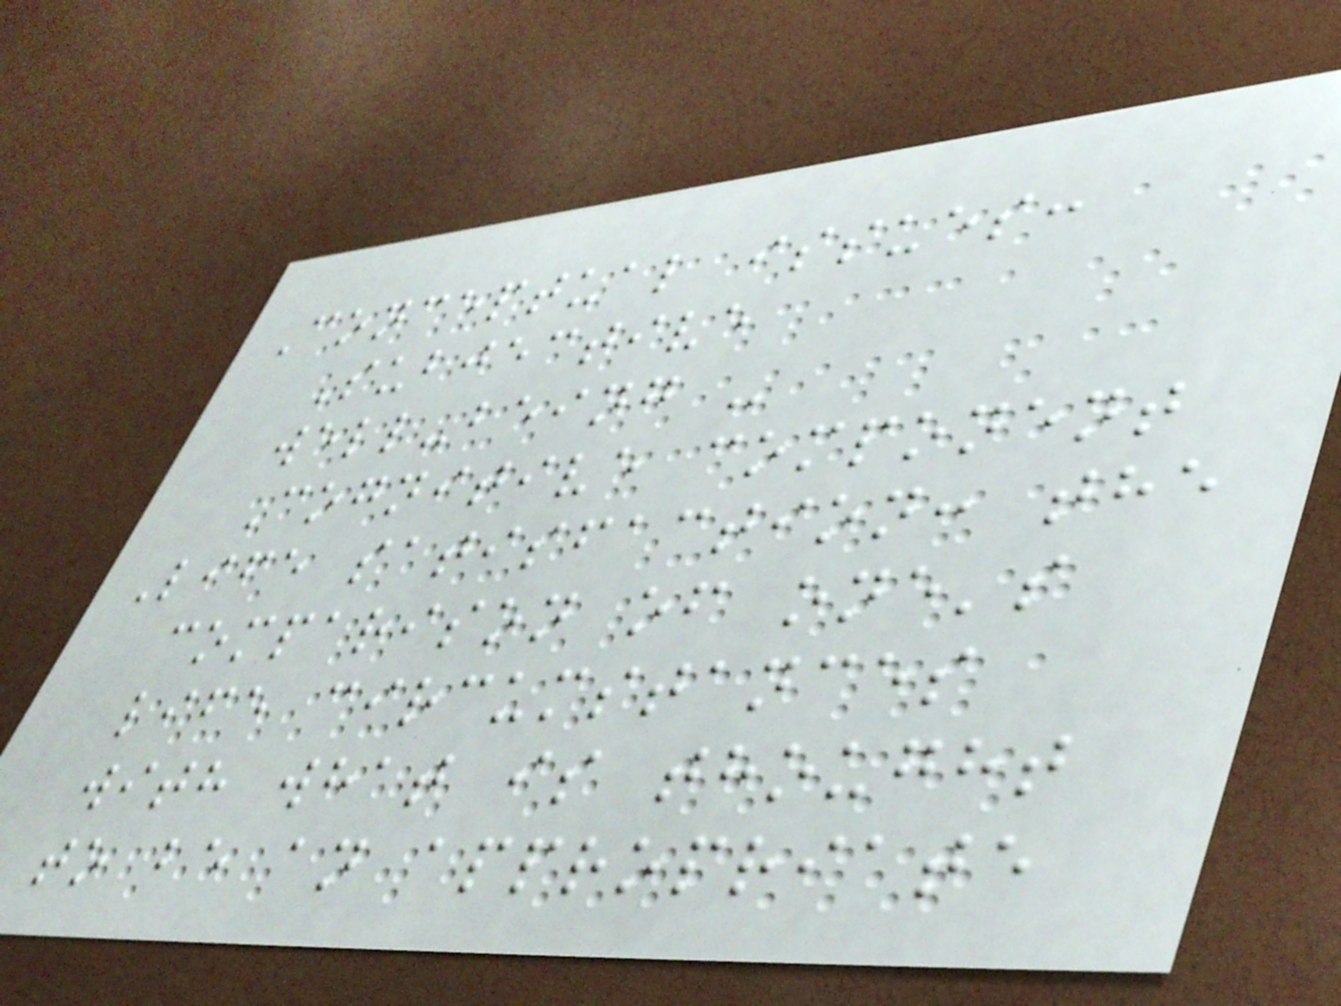Conceptual issues:
Subjective
well-being -
Cognitive component
Life satisfaction: the
comparison of one's
life circumstances
with what is thought
to be an appropriate
